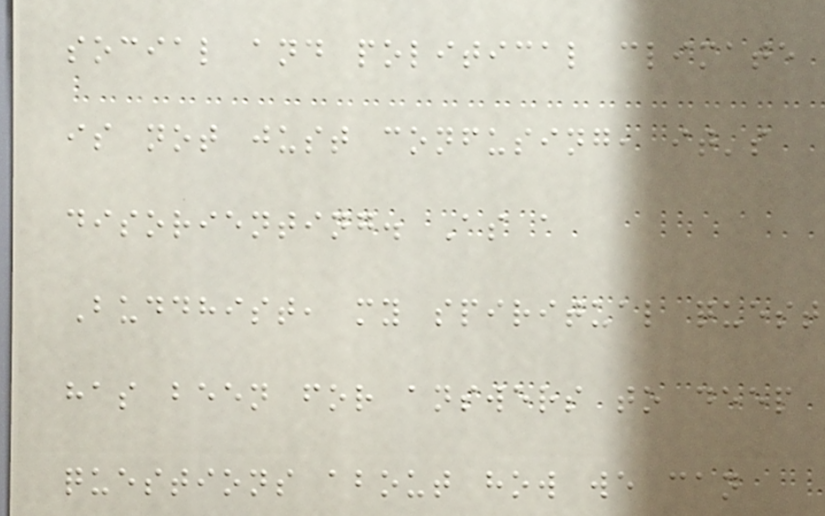social and political climate
is not just confusing, it's
disorienting. As a
Buddhist, my spiritual quest
has been for answers to deep
questions about how we can
